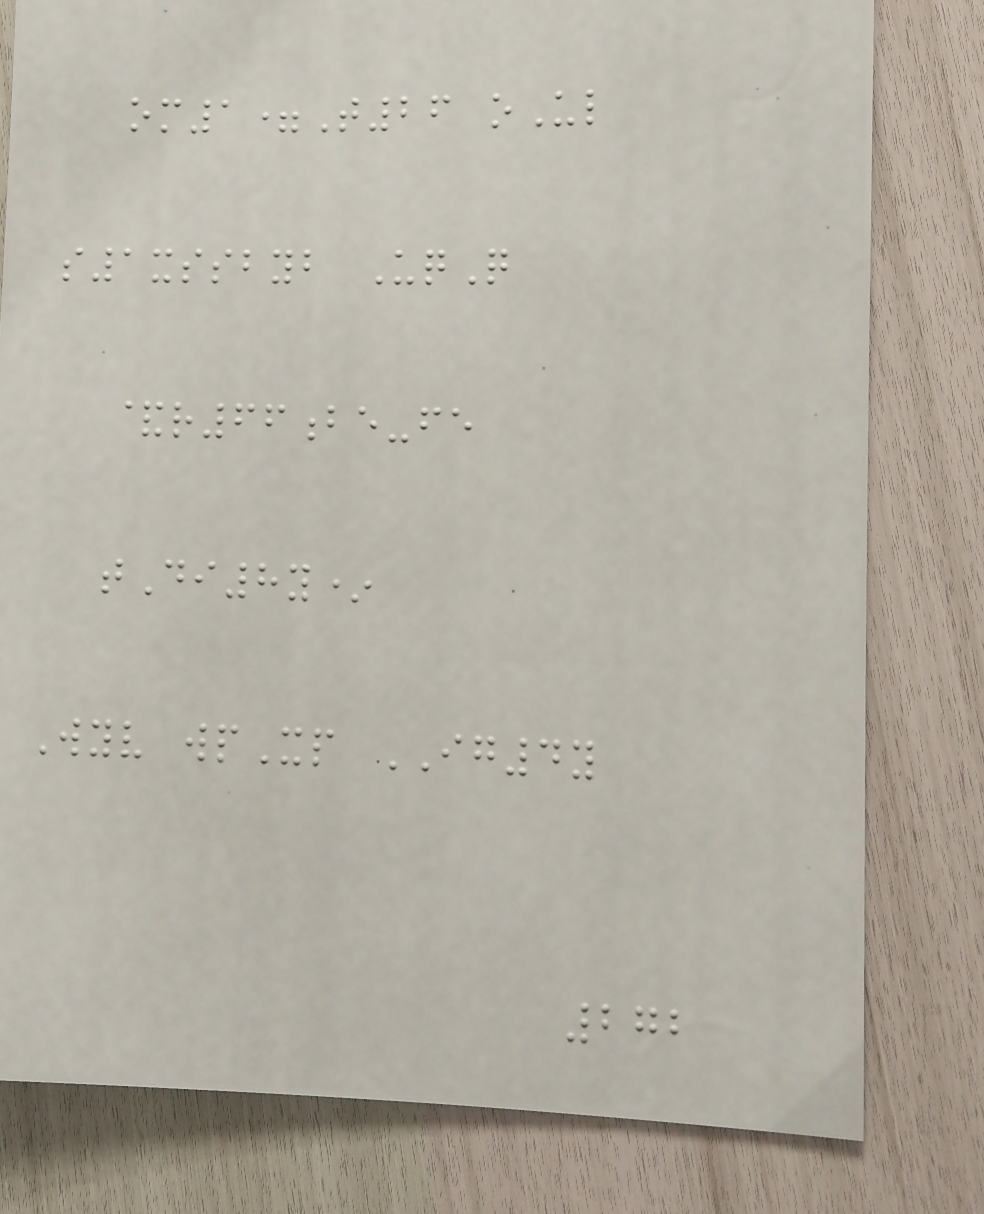om1=T26 oUl
s1xssbyb UqQ
&r66be-fe
tDi8y*
Wyv wpXp IG4y
272
